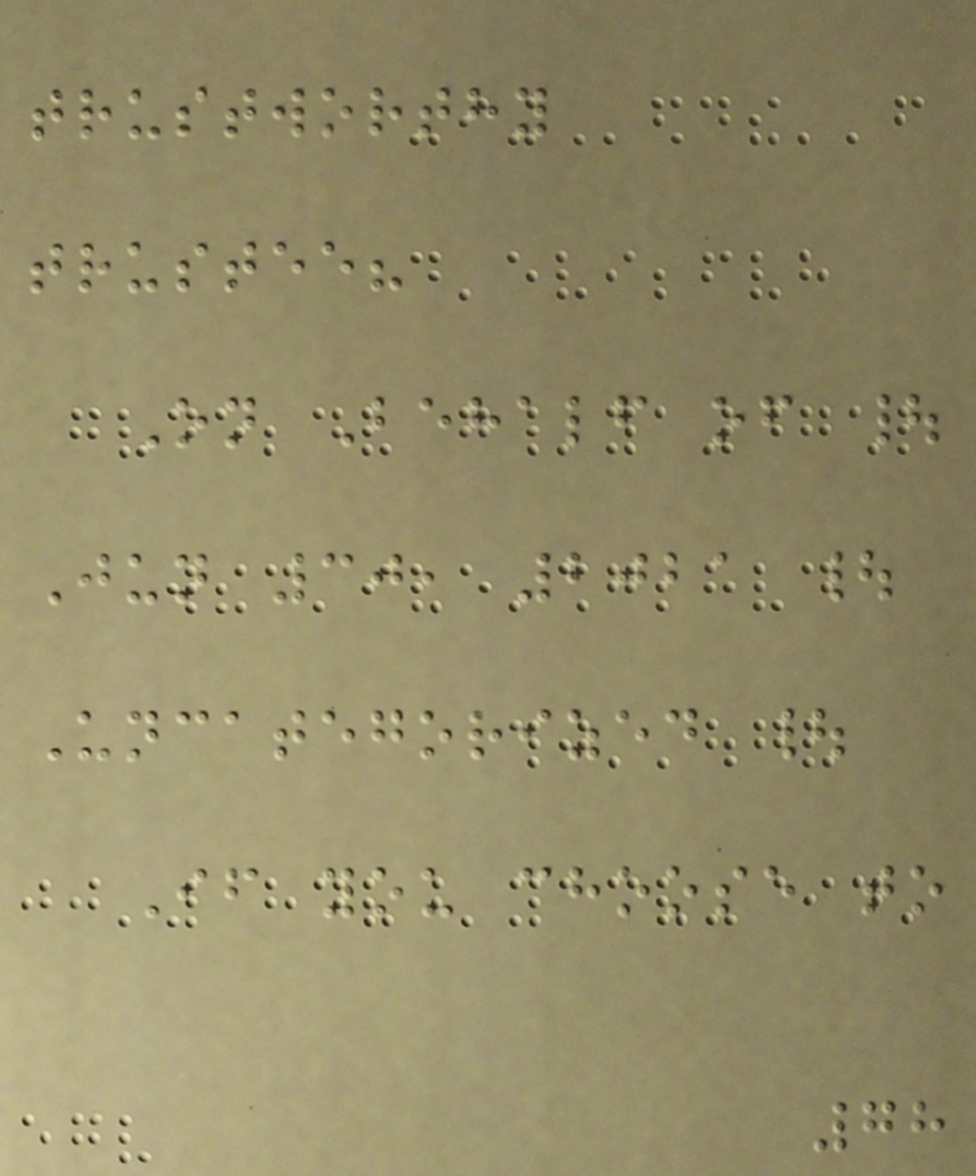trustworthy
trustee?
On Behalf of |
Jun 30, 2021 |
Uncategorized |
If you choose to
78
